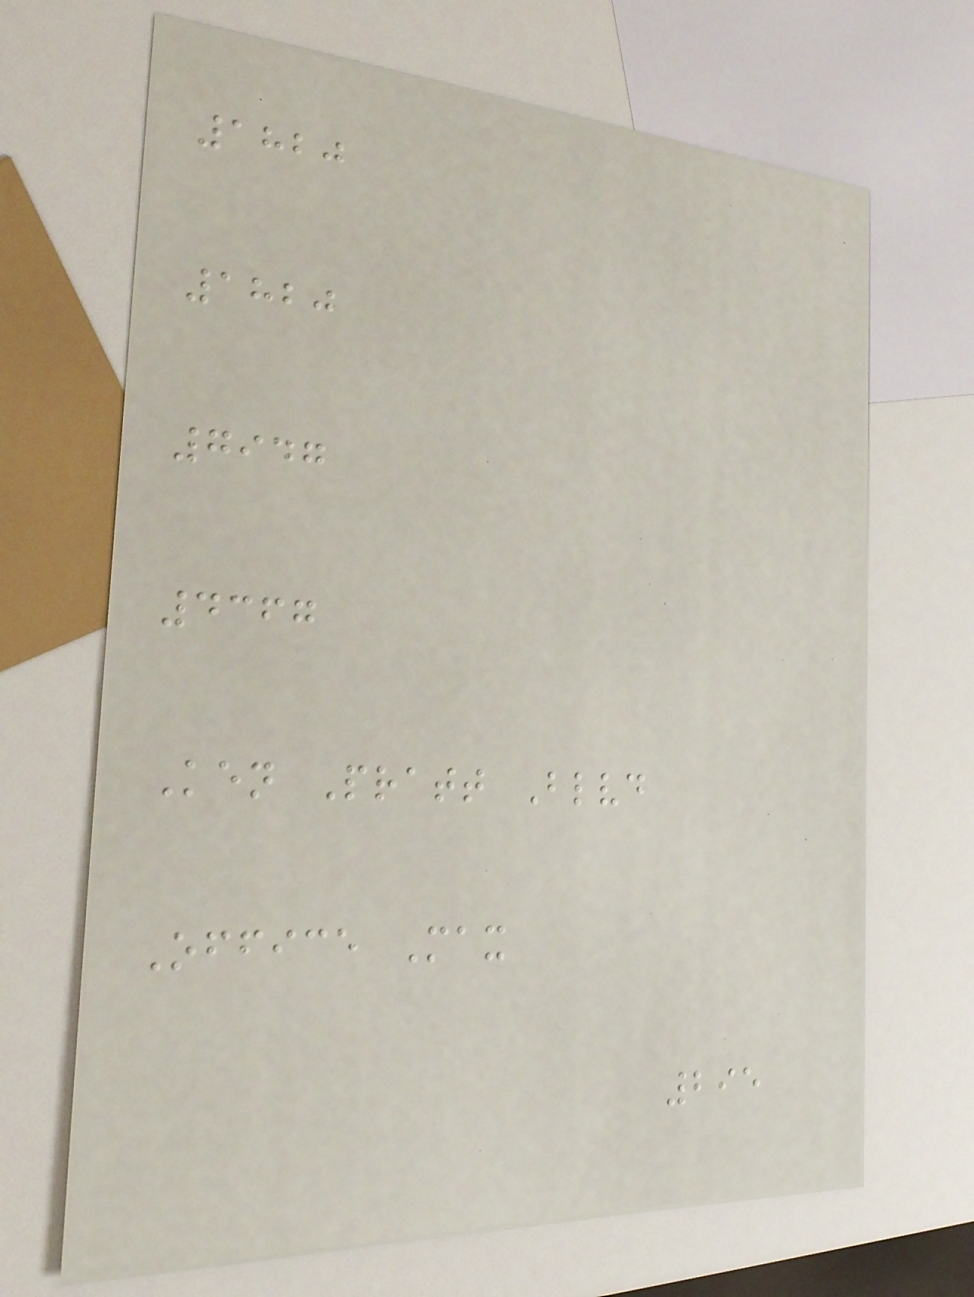1820
1820
7947
4367
Ken Pratt Blvd
Office Max
295
